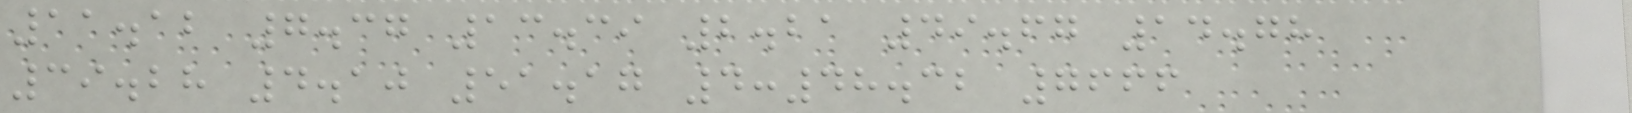11.12 7.37 13.39 2.21 49.67 14.78
39.28 4.10 51.17 4:48.32 7666
